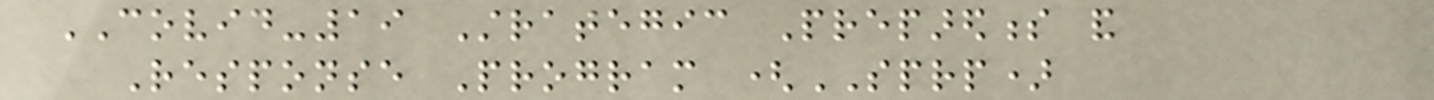COVID-19 Strategic Preparedness and
Response Program (SPRP)
